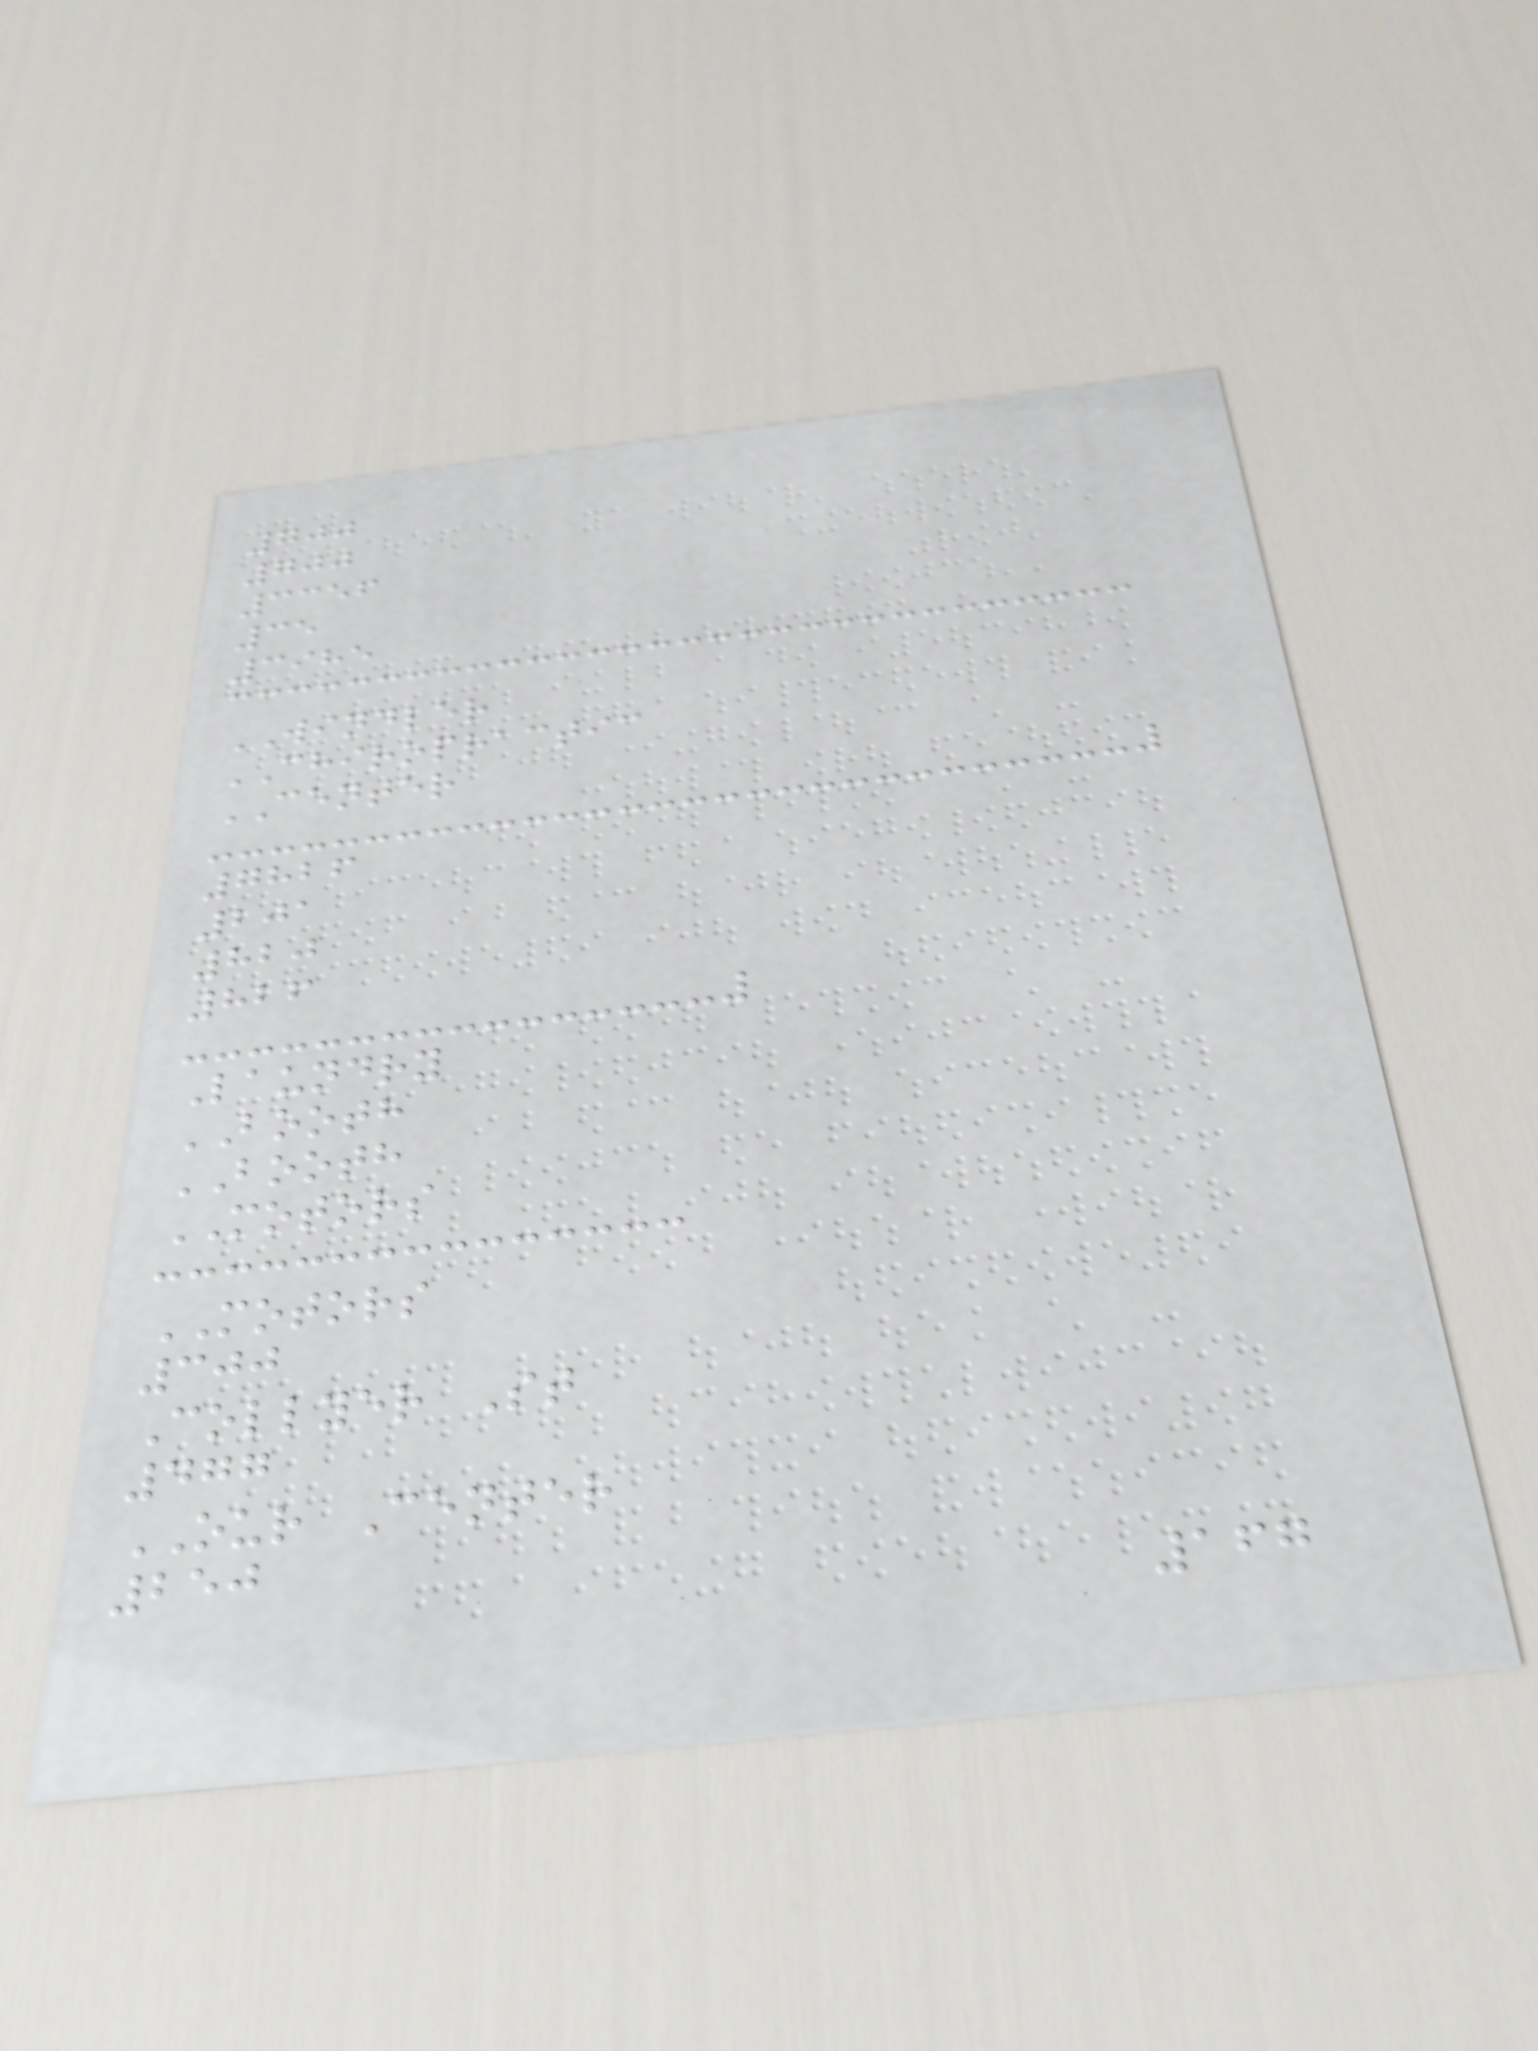700
700
3356
35
3985
WINDLER
CHIROPRACTIC
CENTER
7826
201
820
826
Laundry
BOOTH
BOOTH
MOTORS
MOTORS
300
Collyer St
477
OUR Center
250
167
